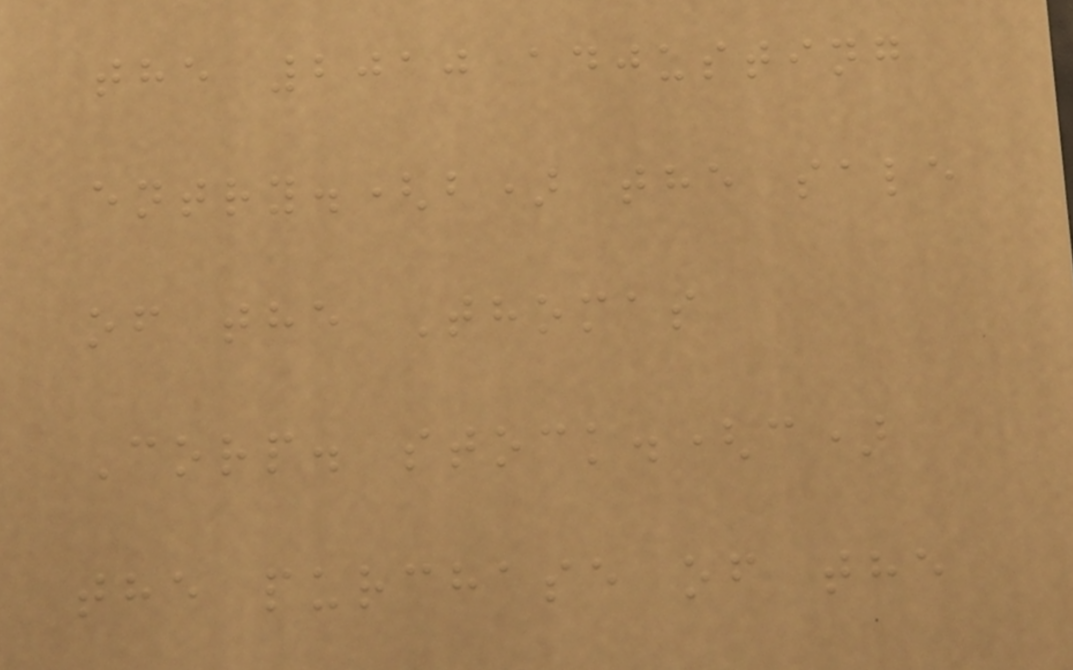the 2010 adjusting
entry.(b) the sale
of the Thomas
Corp. stock.(c)
the purchase of the
